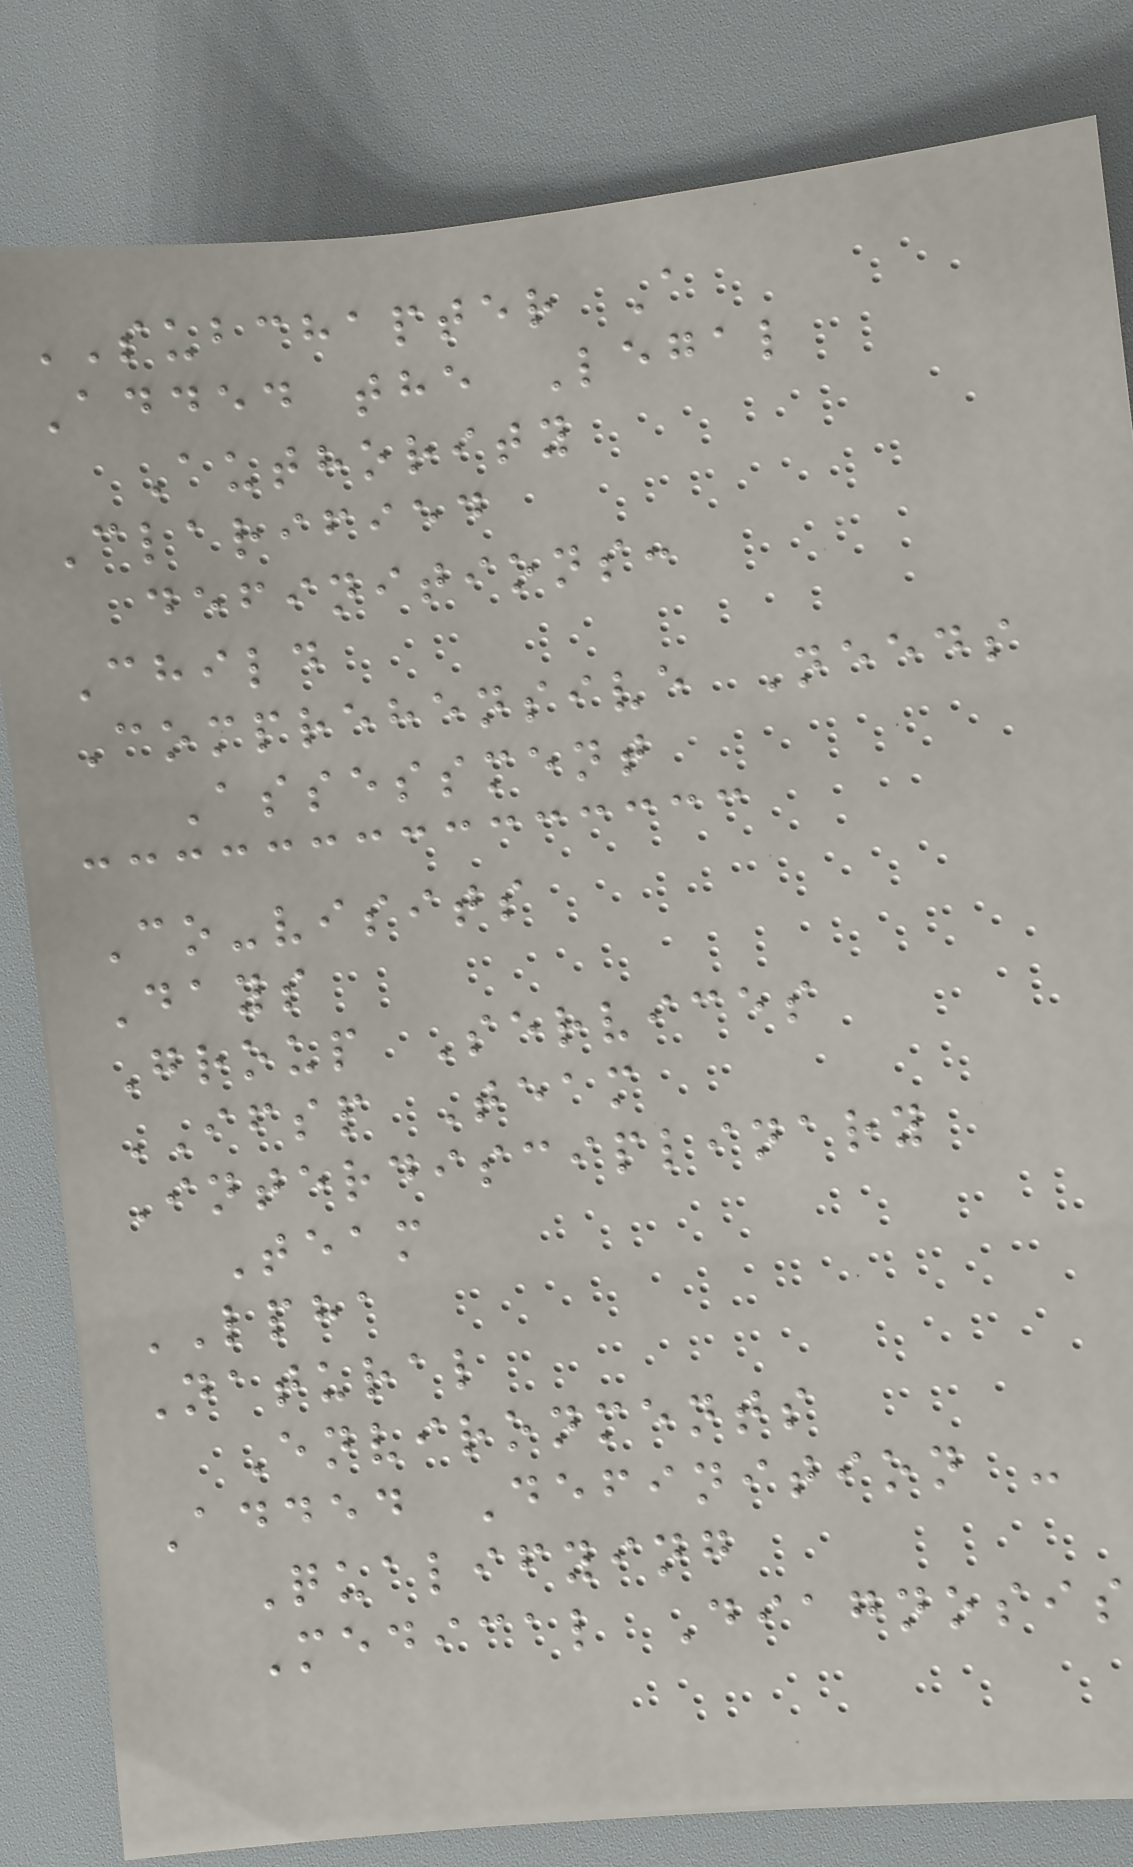SUBCHAPTER A
Added the Legal
Authority
Clarified
definitions:
Child
Comprehensive Needs
Assessment
Co-visits
Days
Group Services
IFSP Team
Interdisciplinary
Team
LPHA
Natural
Environments
Added Definition -
Qualifying
Medical Diagnosis
